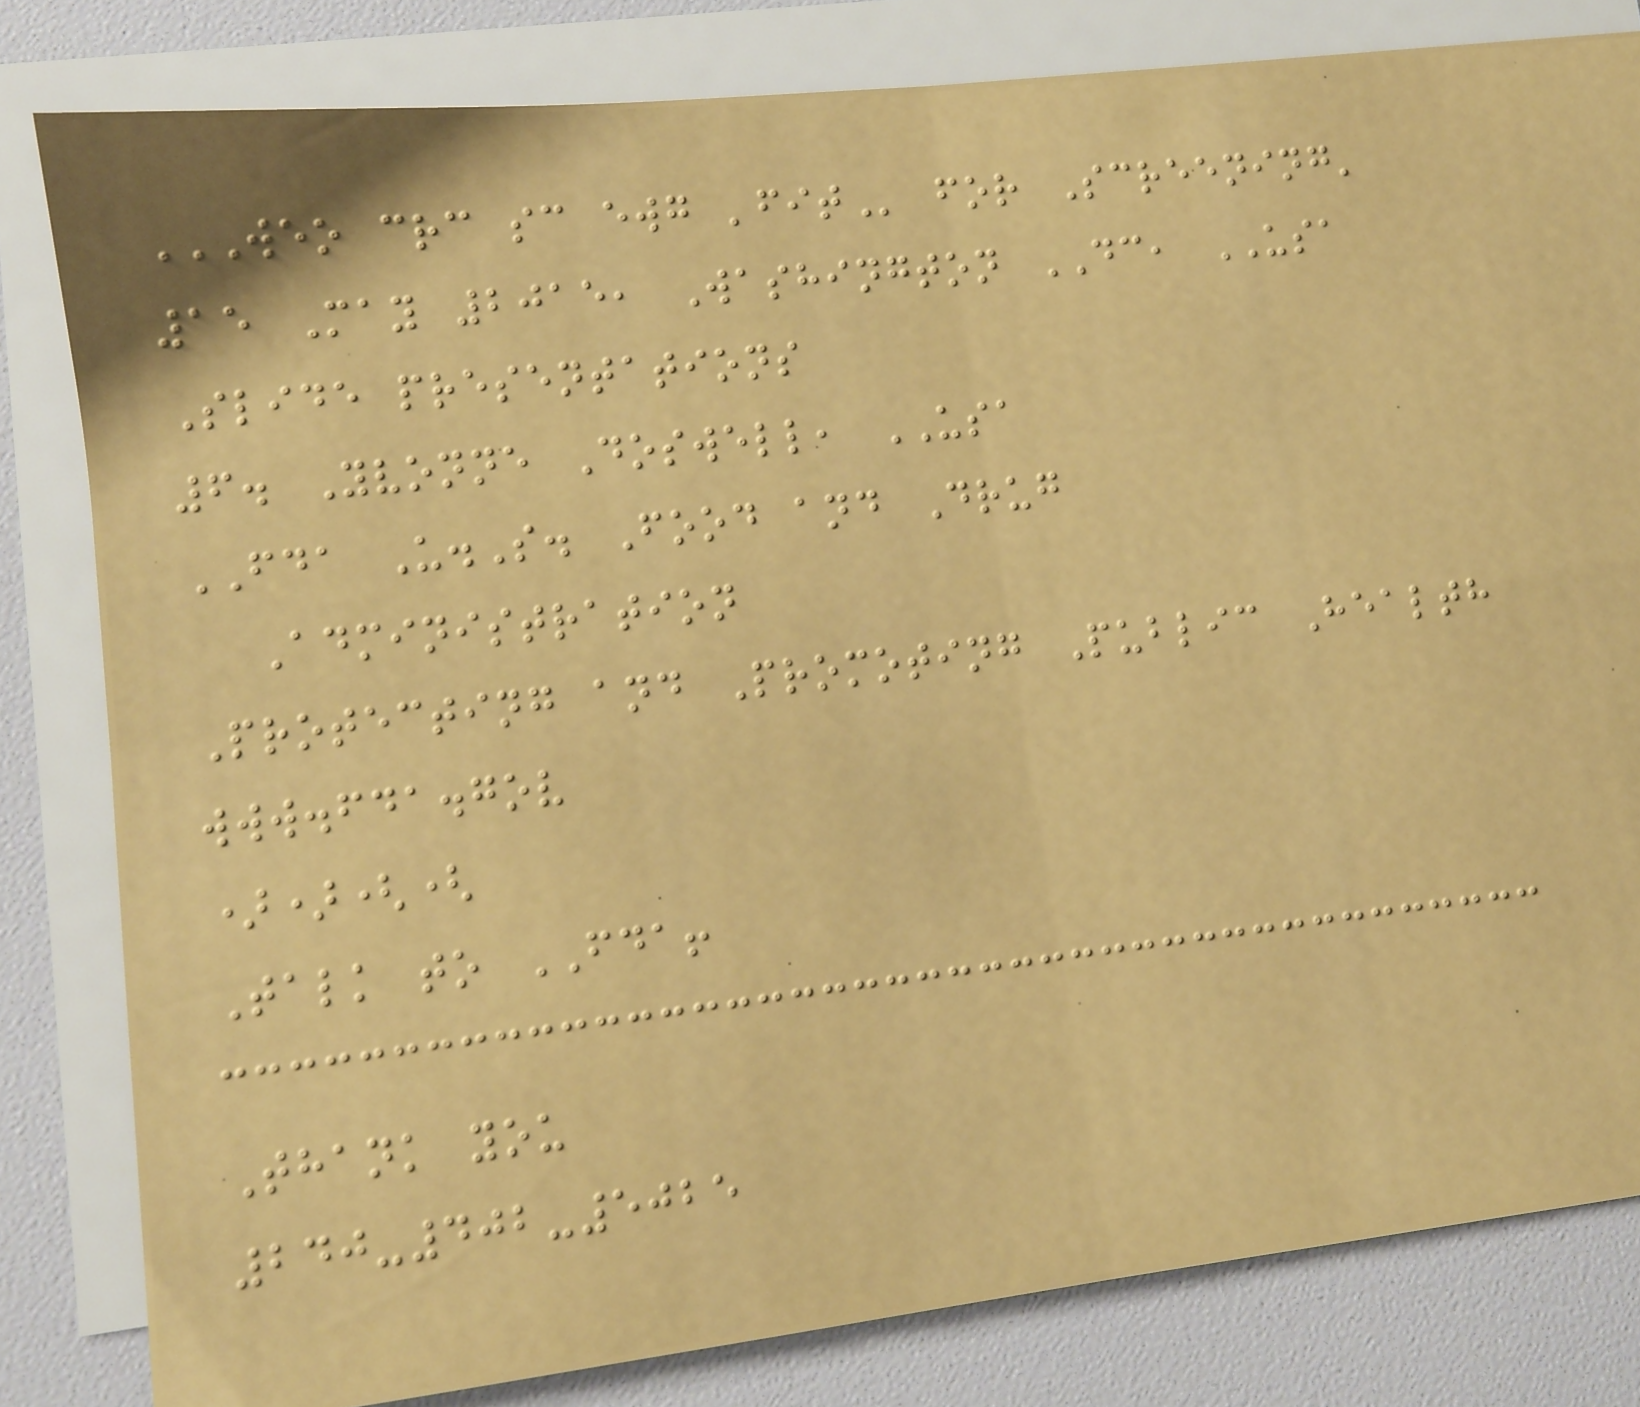WEO CRC SC EWG 'FIT for Screening'
15 May 2015, Washington DC, USA
Slide presentations
6. Yvonne Doswell, USA
FDA U.S. Food and Drug
Administration
Protecting and Promoting Public Health
www.fda.gov
))((
Talk to FDA!
Thank you
240-402-5025
